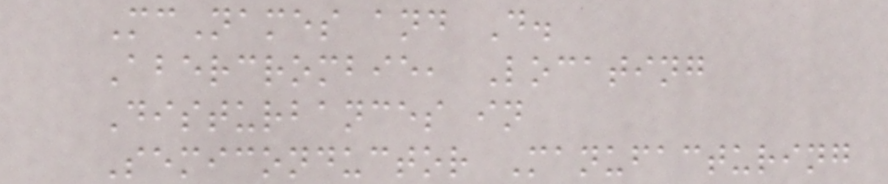McNames and D.
Abercrombie, Locating
Disturbances in
Semiconductor Manufacturing
